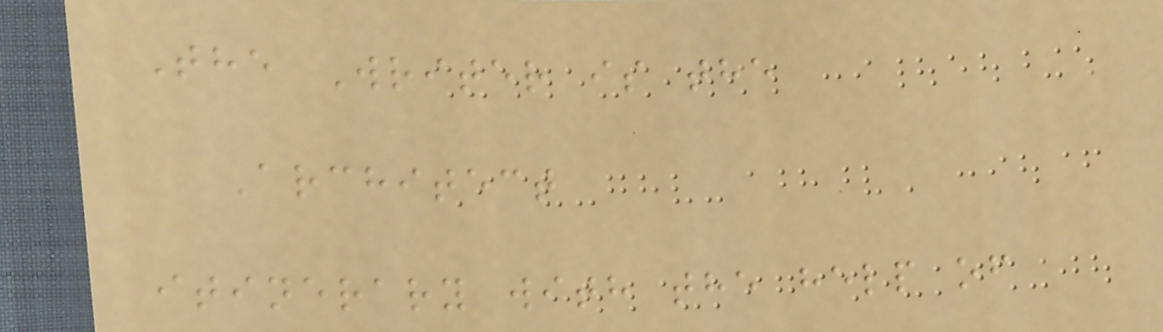The Writer is the
Architect
itinerary with the help of
